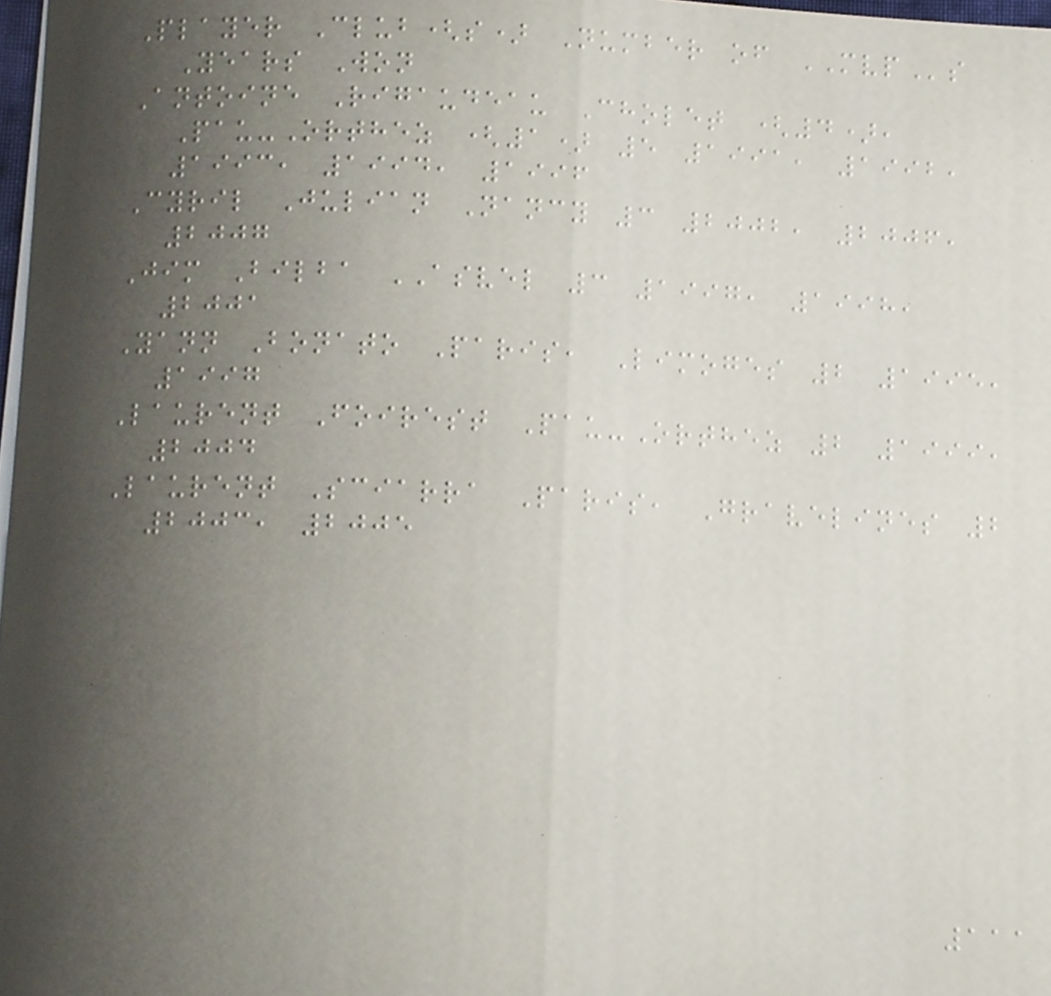Player Club(s) Number of MVPs
Years Won
Antoine Rigaudeau Cholet (4),
Pau-Orthez (1) 5 1991, 1992,
1993, 1994, 1996
Cyril Julian Nancy 3 2002, 2006,
2007
Jim Bilba ASVEL 3 1997, 1998,
2001
Yann Bonato Paris, Limoges 2 1995,
1997
Laurent Foirest Pau-Orthez 2 1999,
2004
Laurent Sciarra Paris, Gravelines 2
2003, 2005
111
